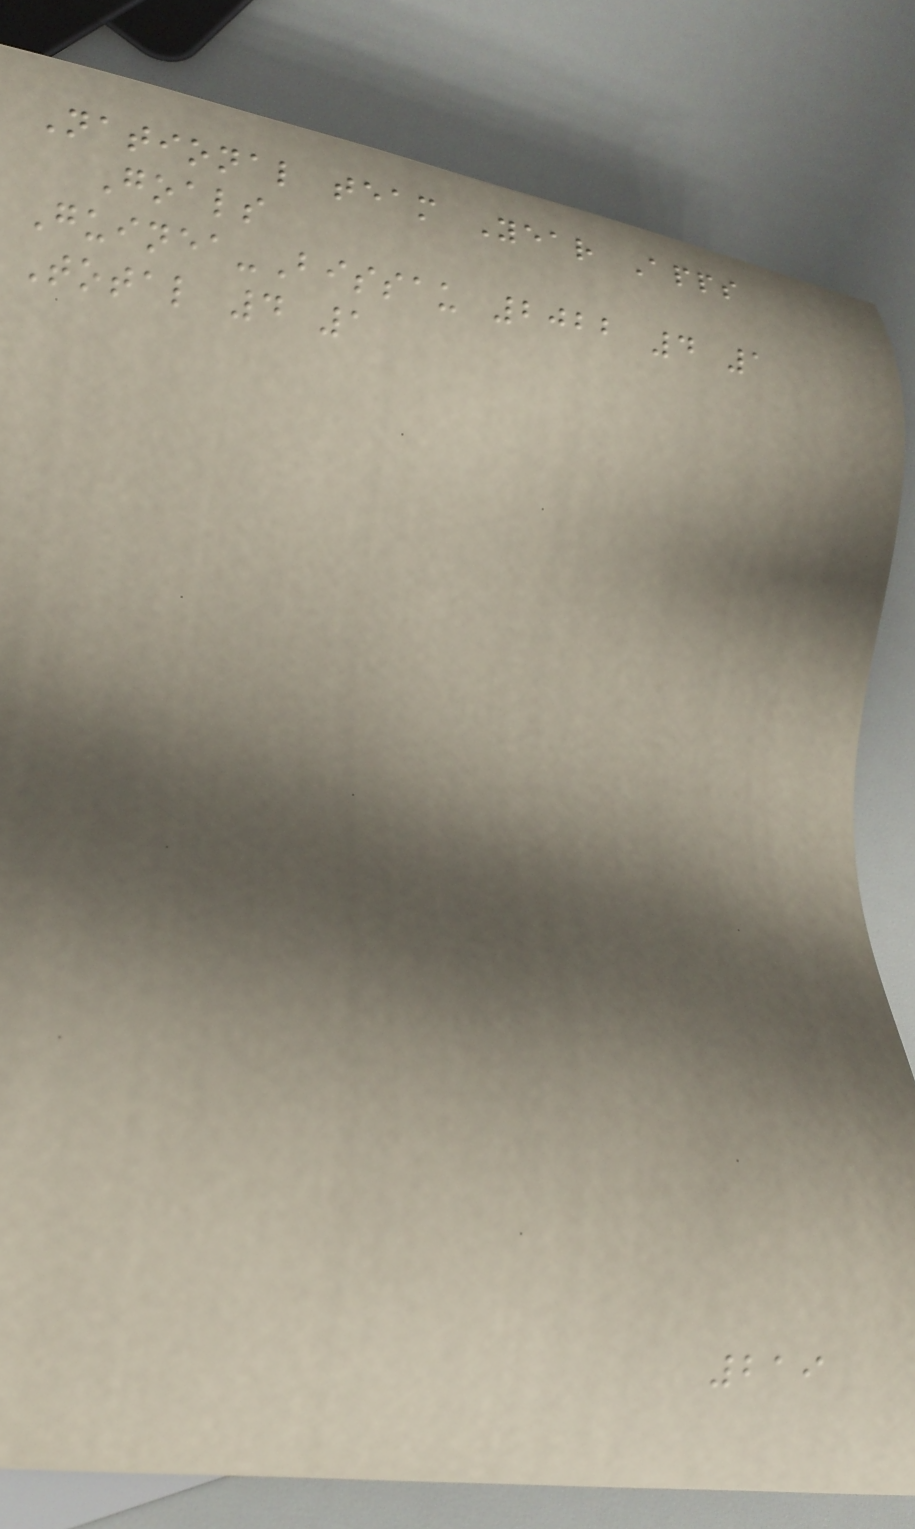National team Year Apps
Goals
Guinea-Bissau 2022 4 1
Total 4 1
219
